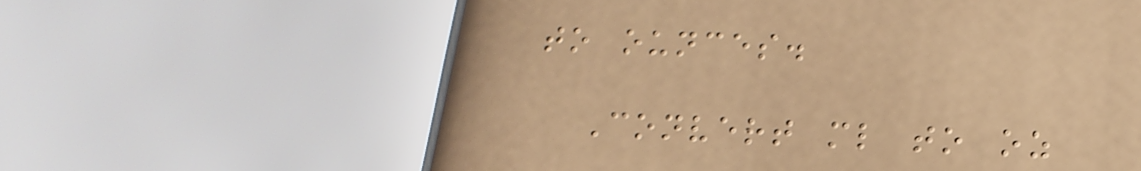to ounces.
Convert ml to oz
